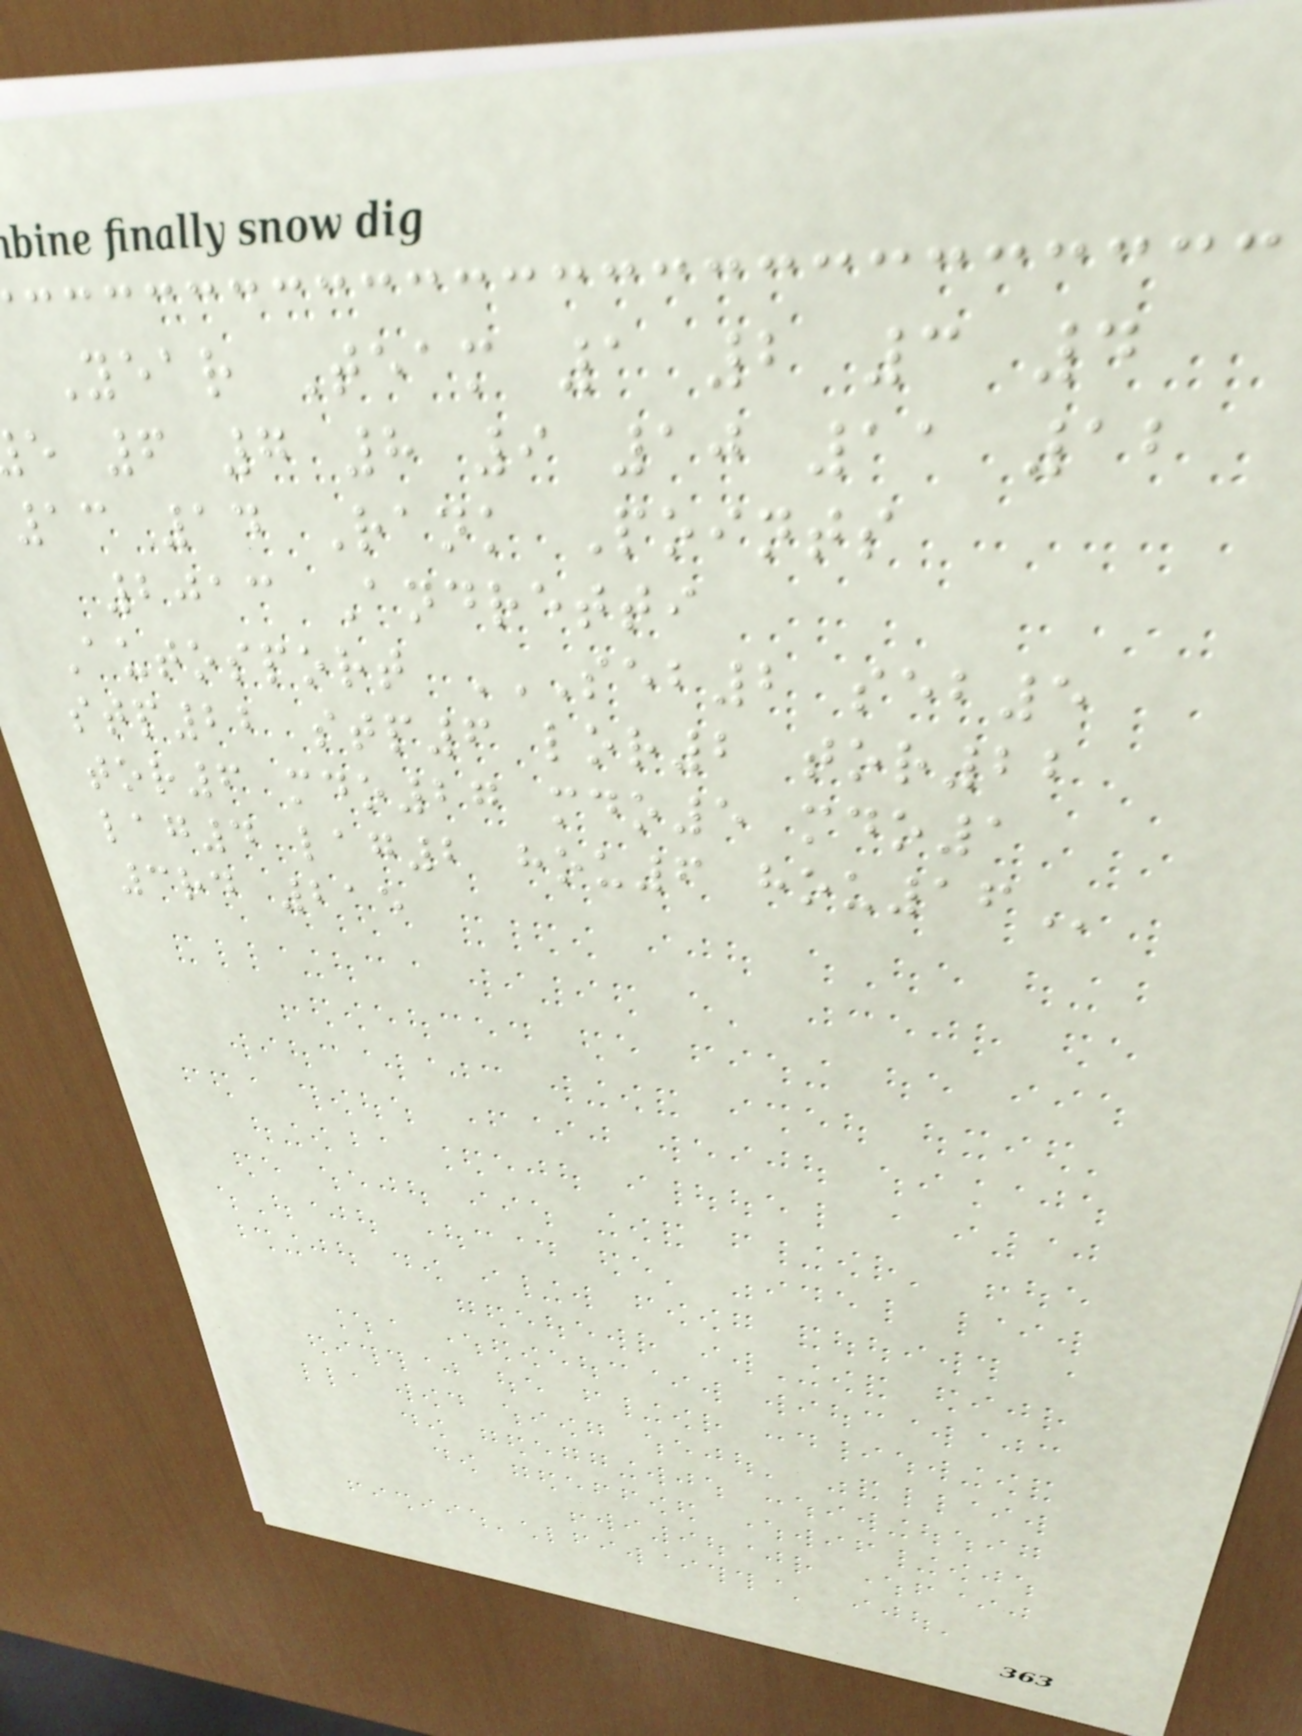Year Team 1 2 3 4
e 6 7 8 9 10 11 12
13 14 Rank Points
2013 Andretti
Autosport SEB2 SEB5
stp22 stp6 lor2 tor22
tor6 mdo27 mdo5 mdo1
lag4 lag2 hou6
3rd 215
